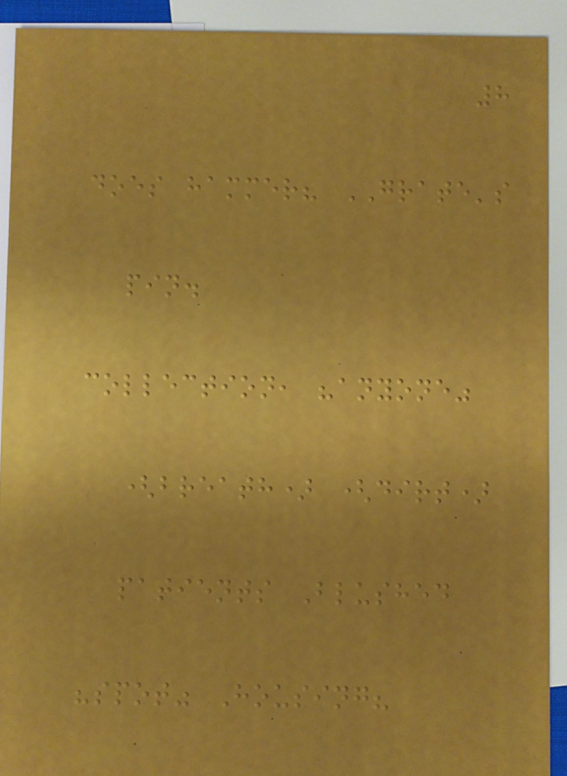8
does hammer? GRATE's
pin.
collection, "anyone"
(breath) (dirt)
patients Blushed
"spot" Housing?
